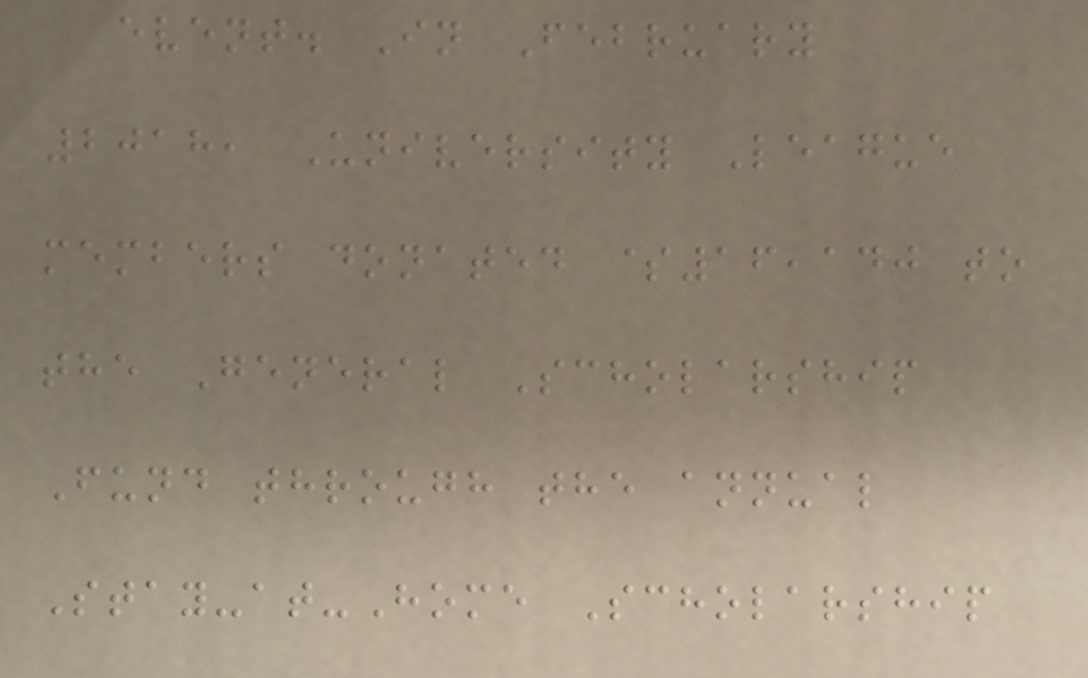event. In February
2018, University League
members donated $16,140 to
the General Scholarship
Fund through the annual
Stay-at-Home Scholarship
